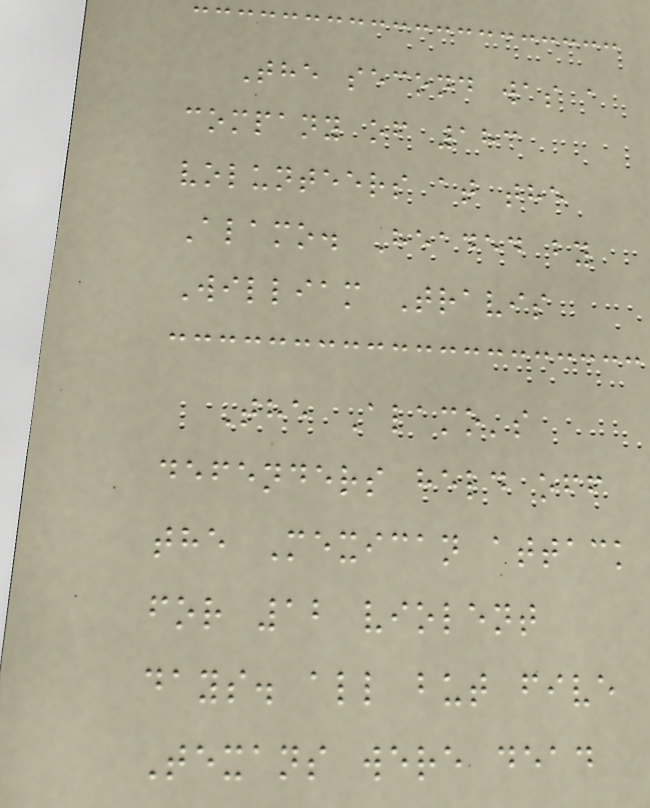The second was a
company of 183
volunteers at the
Alamo. Headed by
William Travis
The Alamo's
defenders held off
the Mexican attack
for 12 violent
days. all but five
Texans were dead
